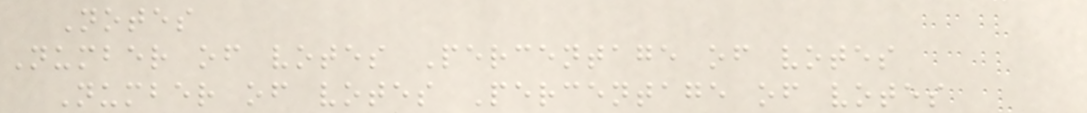Notes
Number of votes Percentage of votes
Number of votes Percentage of votes
